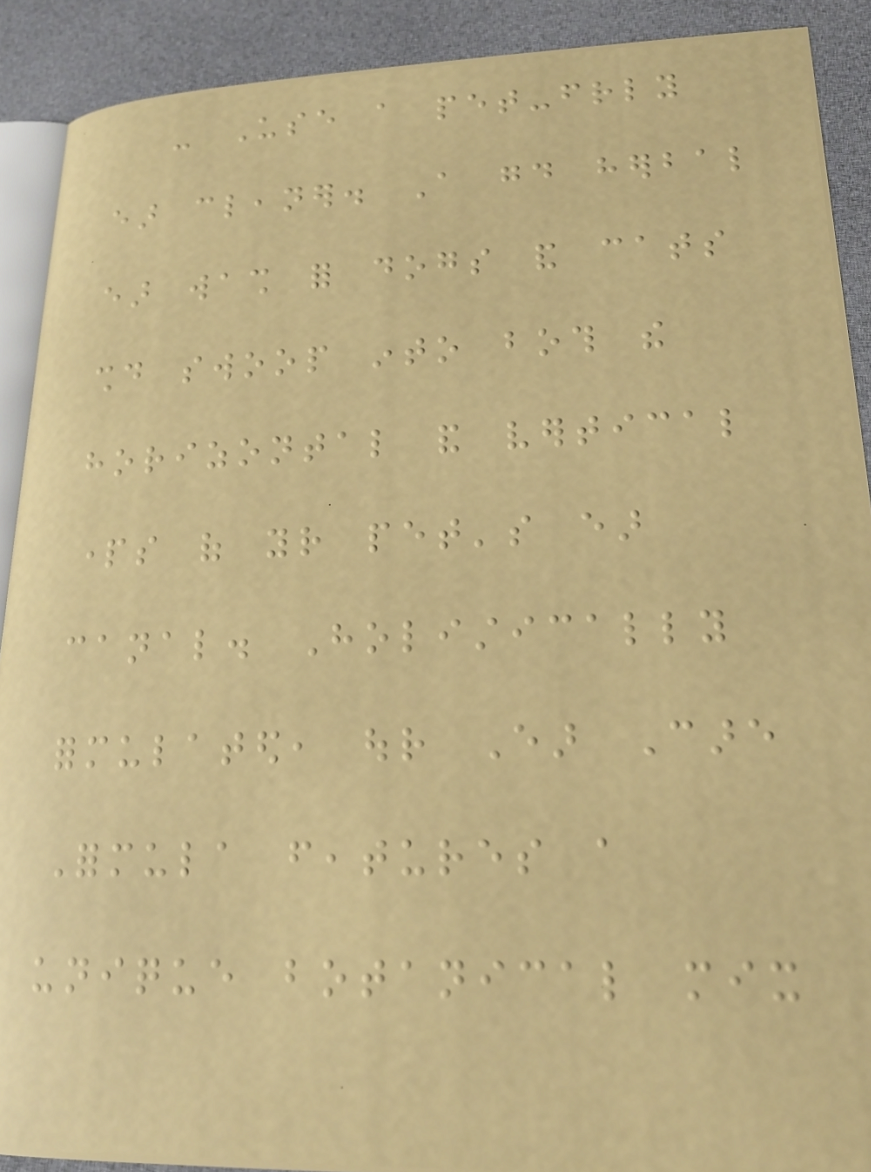- Use a pet-friendly
ear cleaner. A good herbal
ear wash for dogs and cats
should swoop into both the
horizontal and vertical
parts of your pet's ear
canal. Holistically
formulated, our Ear Care
Formula features a
unique botanical mix
